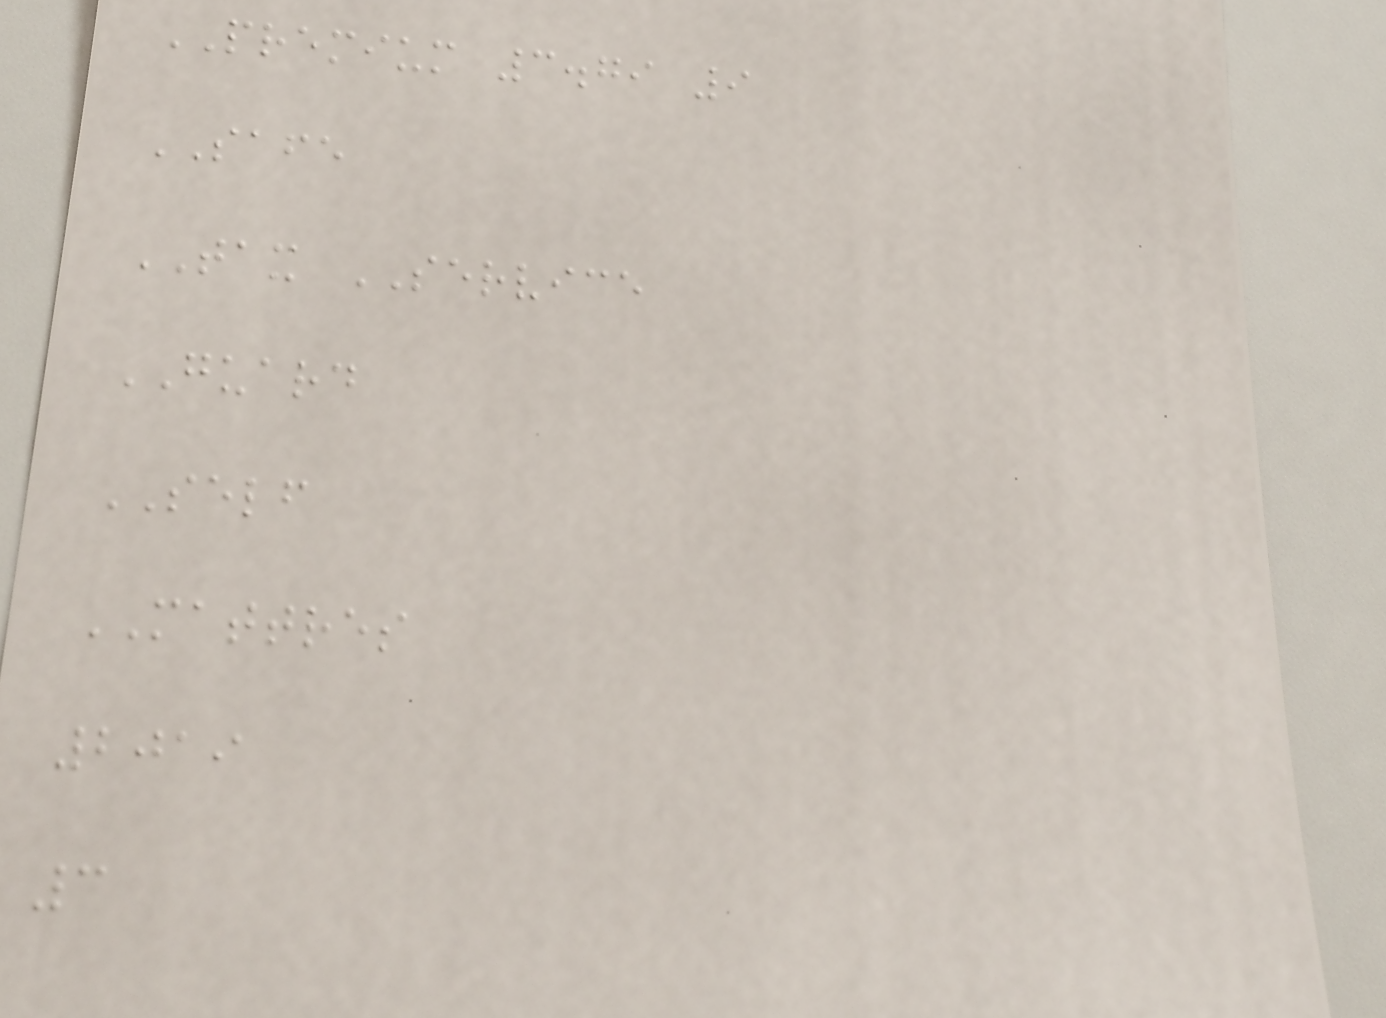PREMIUM 3.79 9
SAFE
TAX SERVICE
GUARD
SELF
MATTRES
2019
3
